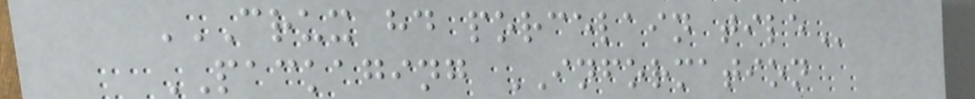CRUX HD PORCELAIN TILE
PACKAGING INFORMATION
